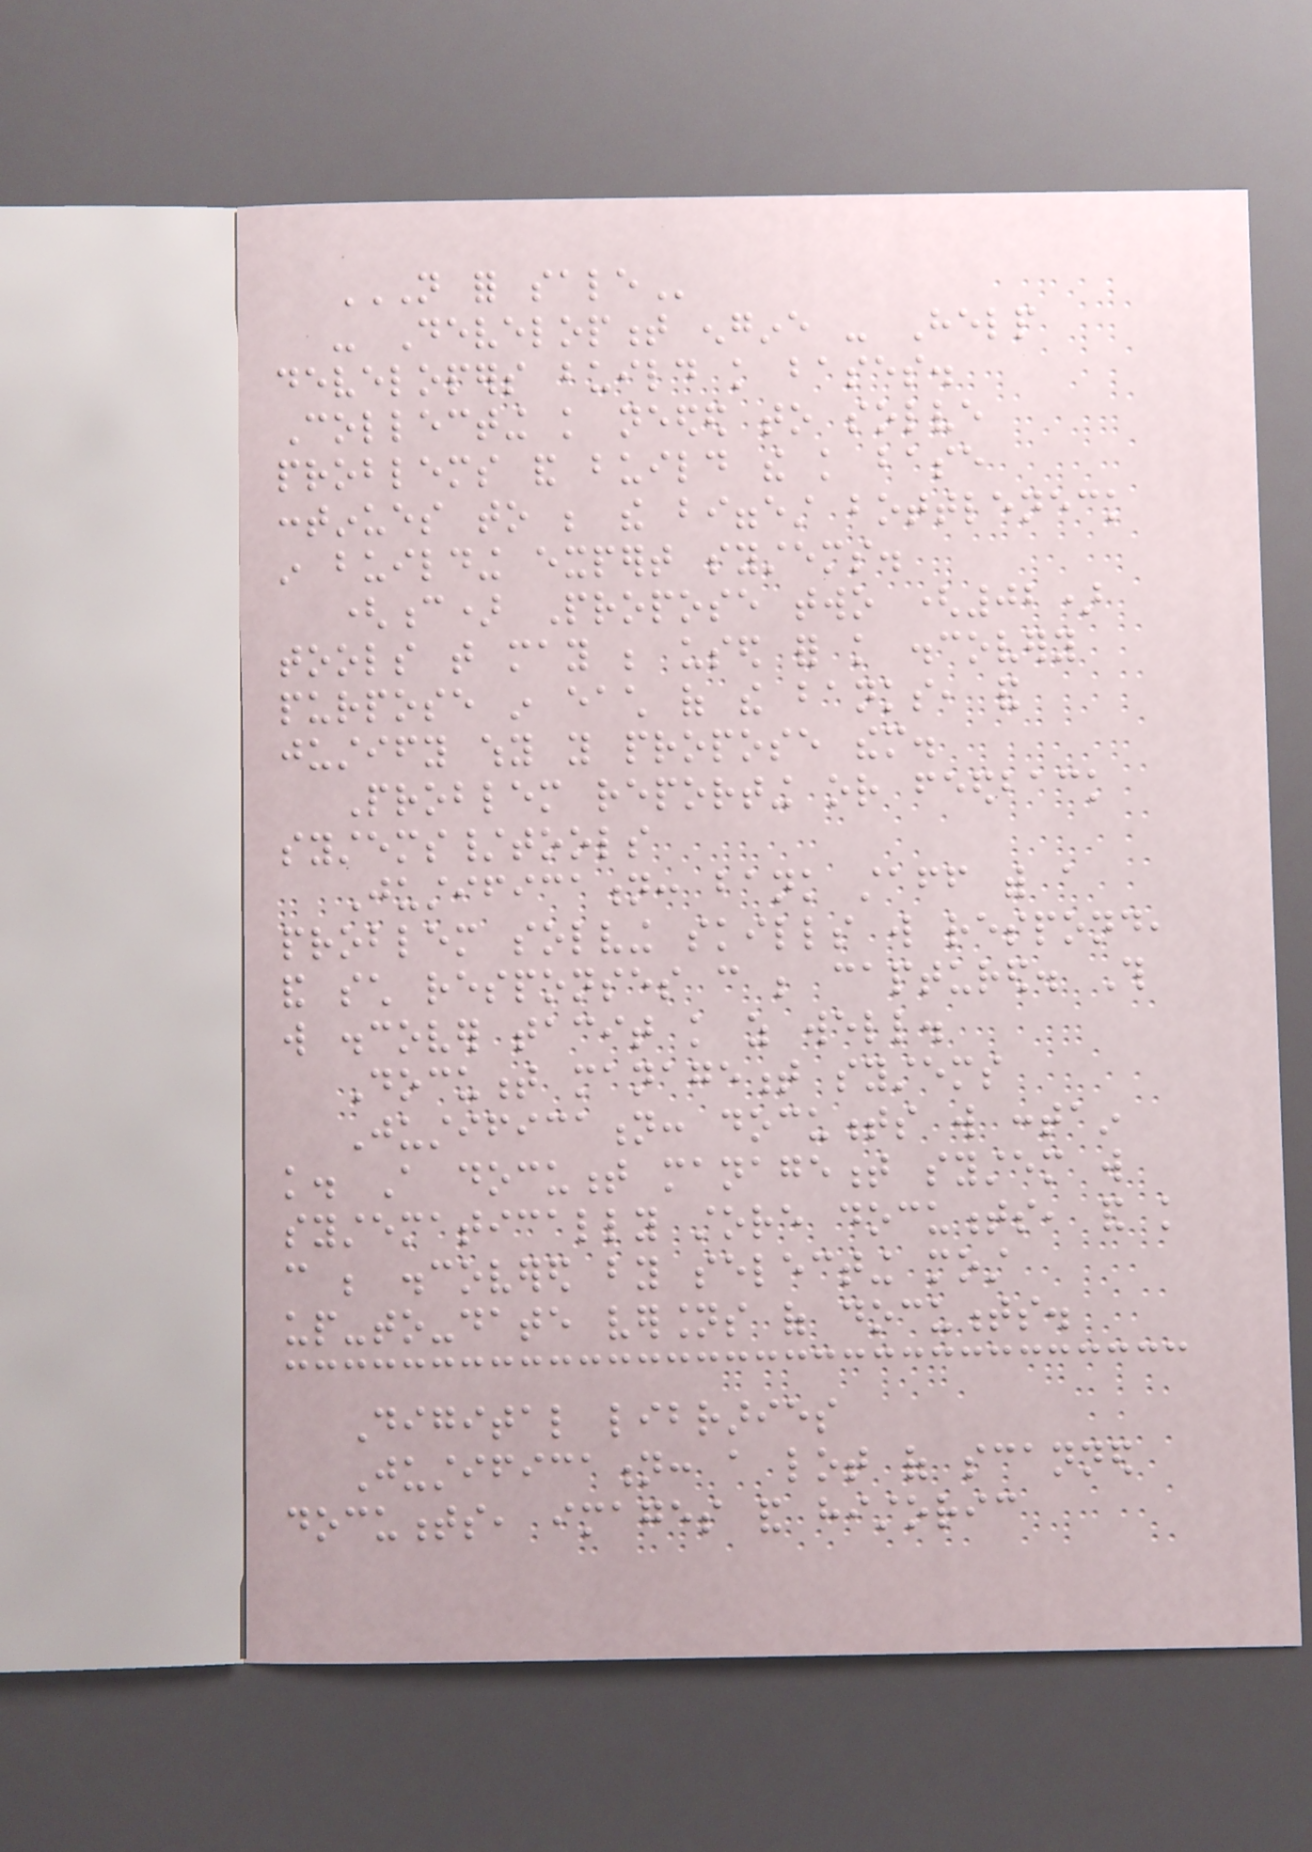NOT FOR SALE
- Development engine - Help
developers build knowledge bases.
Collecting knowledge needed to solve
problems and build the knowledge base
continues to be the biggest bottleneck
in building expert systems.
(c) Propose two (02)
tools that may be used for knowledge discovery
purpose in each of the banks, and
justify why you propose them.
Problem reporting or feedback
systems/tools
Justification: bank staff with a
problem solving skills will respond,
and such responses can be captured. This
will discover tacit knowledge as well.
Document management systems
Justification: documents will contain
knowledge. A document management system will
systematically store documents, and knowledge
can be discovered by selecting most
up-to-date versions of documents.
Digital libraries
Justification: a lot of scanned
documents, images and historic
